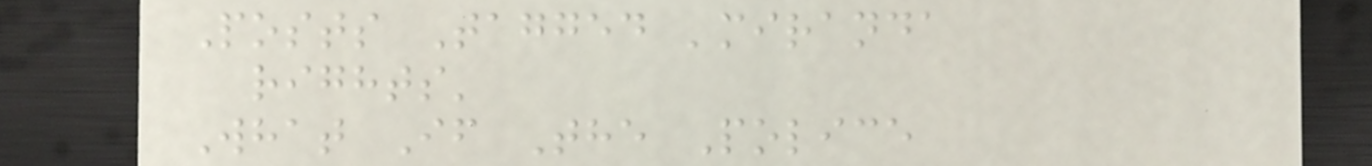Posts Tagged 'miranda
rights'
What If The Police
